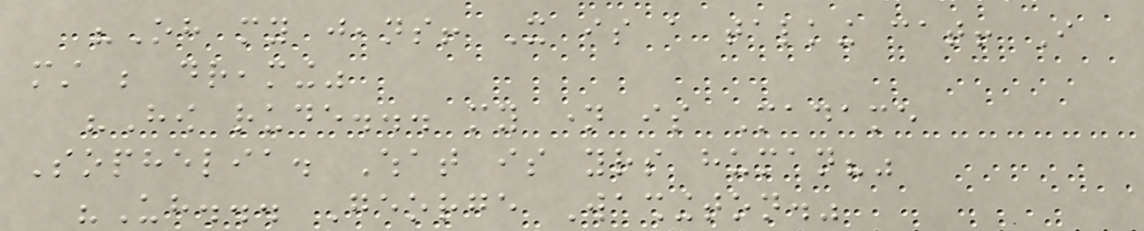"Oh my jeans! It is a talking cat! I
must be dreaming"
"How rude... my name is Madame
Sophelia. What is yours human?"
"Uh... George Washington."
